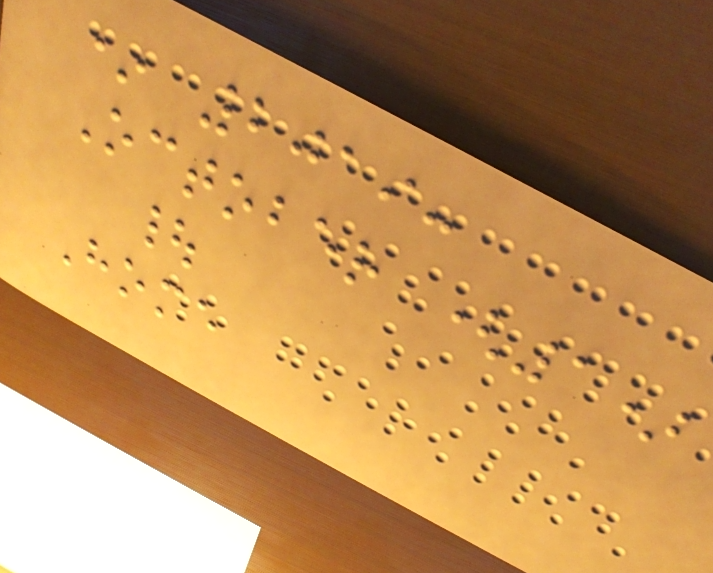* 2019:
October (1)
|
Home
